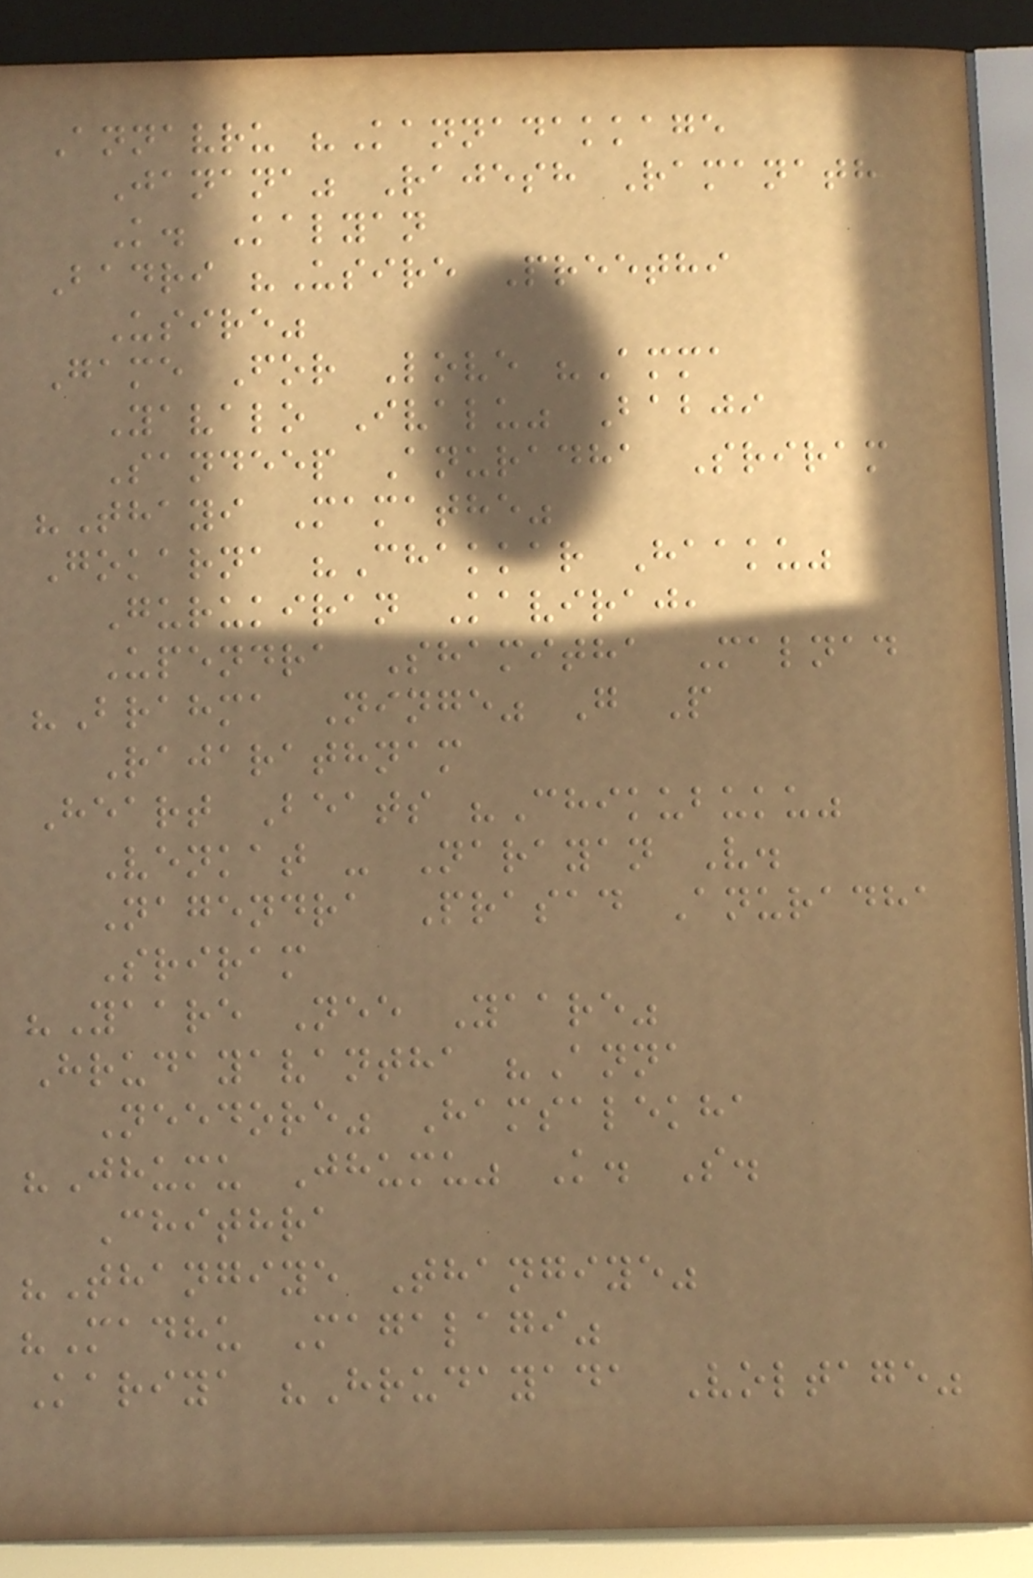Annavru "Kannadakkage
Janana" Rajesh Ramanath
K. Kalyan
Badri "Usire Preethi
Usire"
Game For Love "Amma
Yavalo Ivalu" Babji
Sandeep Anuradha Sriram
"Thayi Mamathe"
Gokarna "Chakkar Haaku"
Gurukiran Kaviraj,
Upendra Shamitha Malnad
"Brahma Ninge" G P
Rajarathnam
Heart Beats "Chikubuku"
Venkat - Narayan V.
Nagendra Prasad Anuradha
Sriram
"Yaare Nee Yaare"
Hrudayavantha "Anna
Needore" Hamsalekha
"Jhumu Jhumu" K. S.
Chithra
"Thangiye Thangiye"
"Madhu Magalagi"
Kariya "Hrudayada Voltage"
